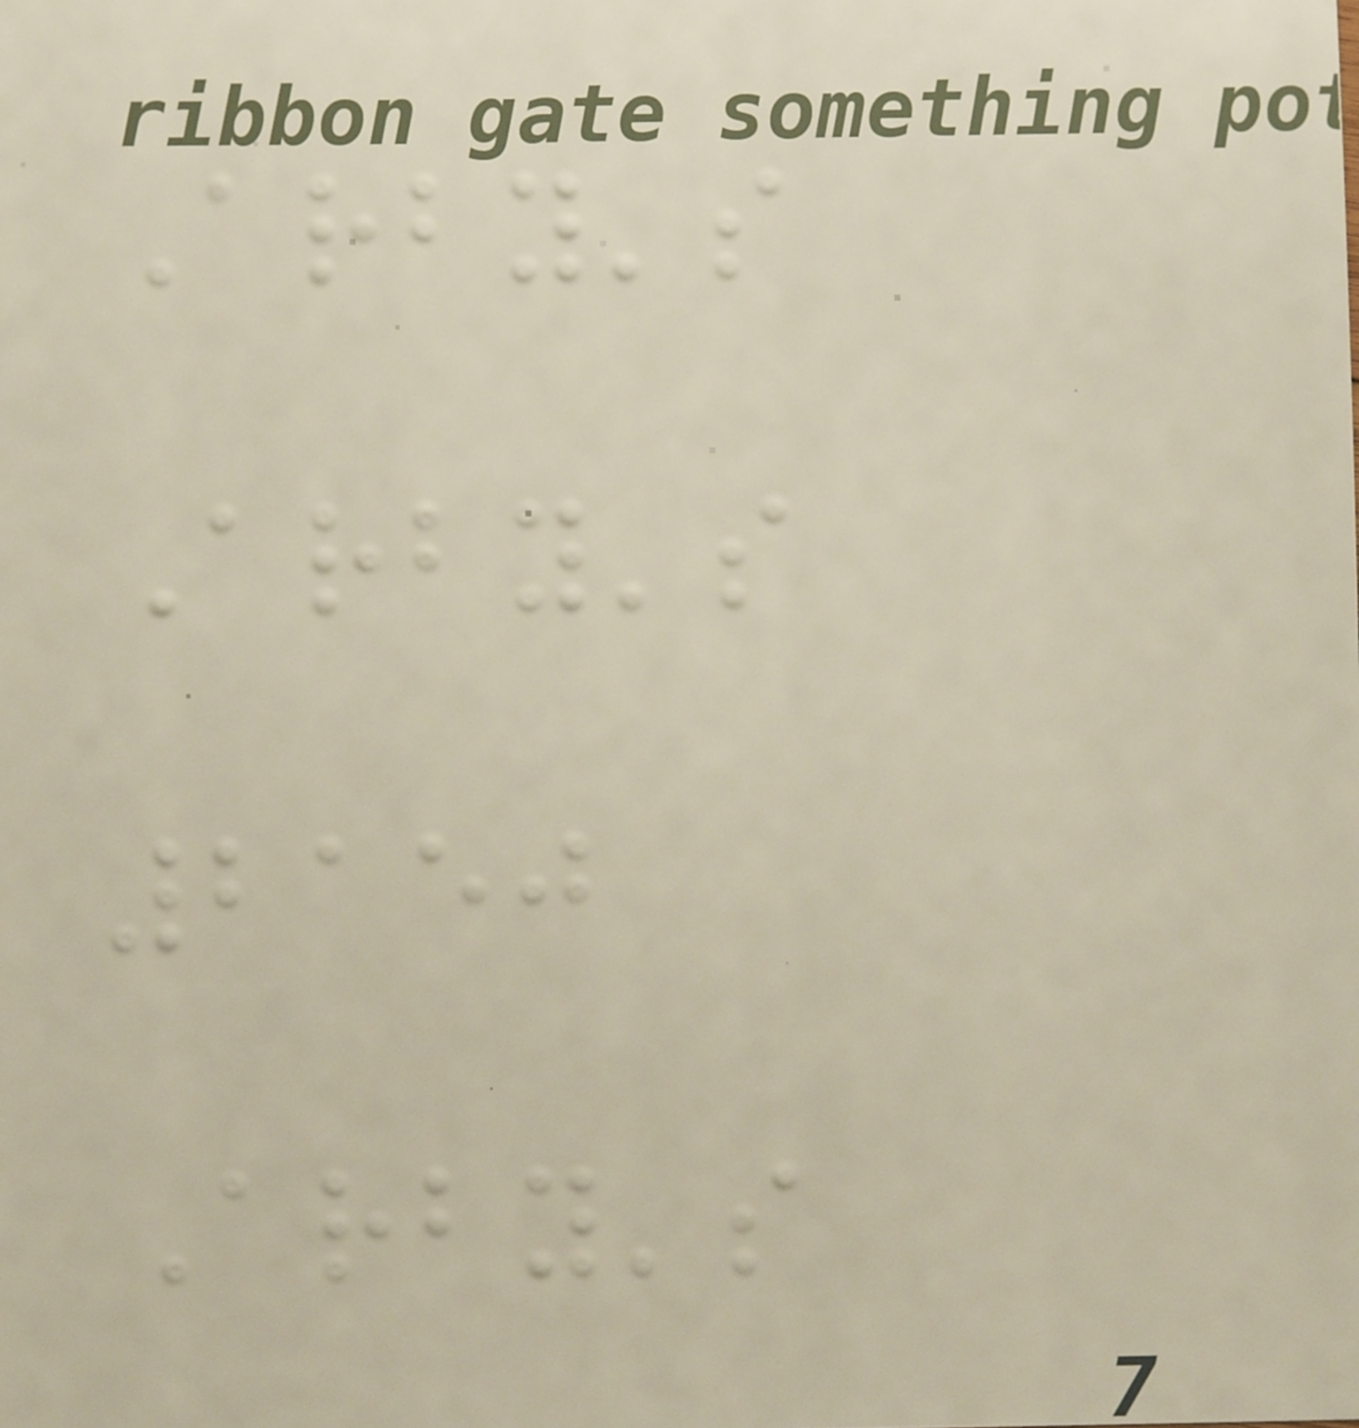Arby's
Arby's
2150
Arby's
